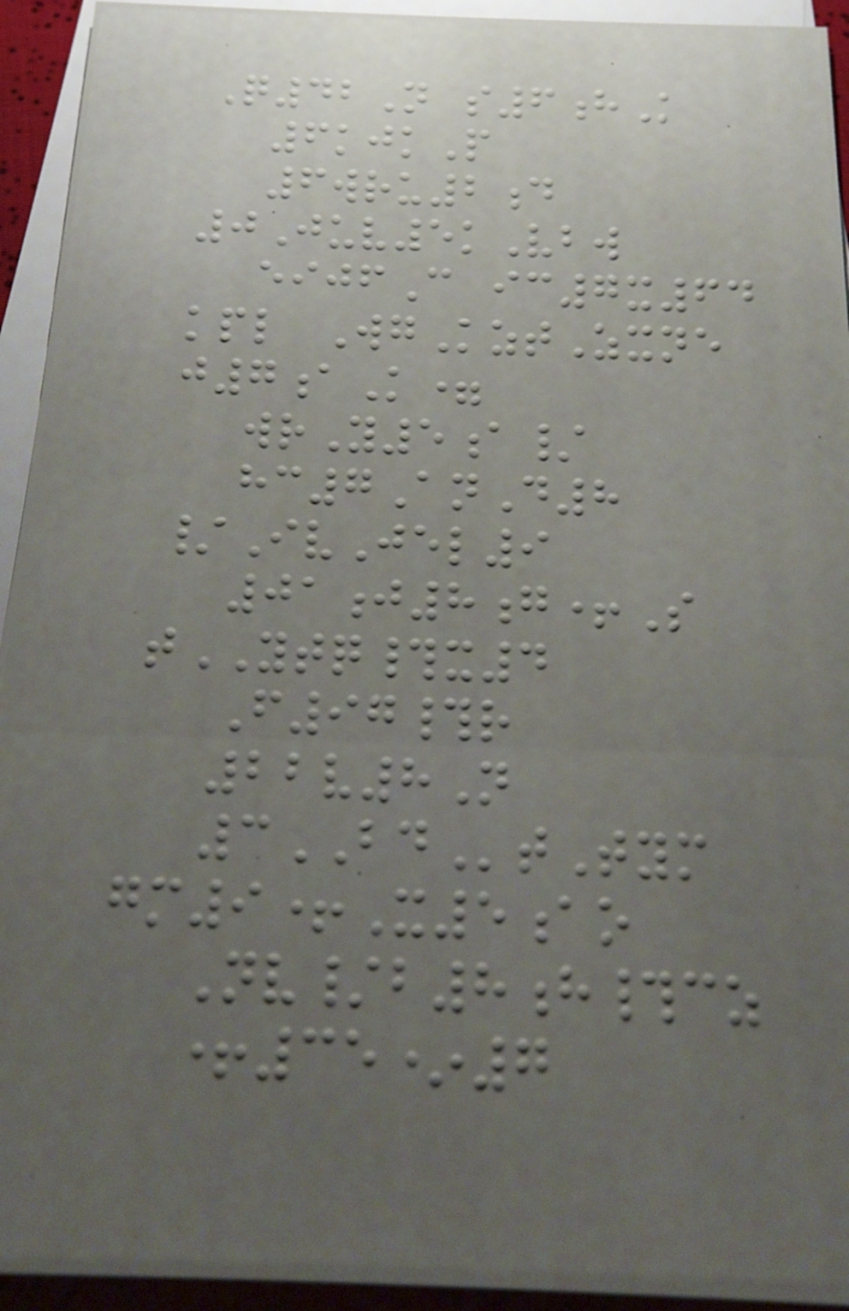Q42N s6hK
6kjkP
6wru2d
0Juv5kVbw
eijfC ic7x64
kpl WgKztZxne
j7aK=
wrY5a/
hc7AnD8
/IvJel9
01j8g+S
tYTQ#x4
F97#r
22v8N
3BDtTym
gm9+X5ao
Nv/b8h#cz
+35*7
